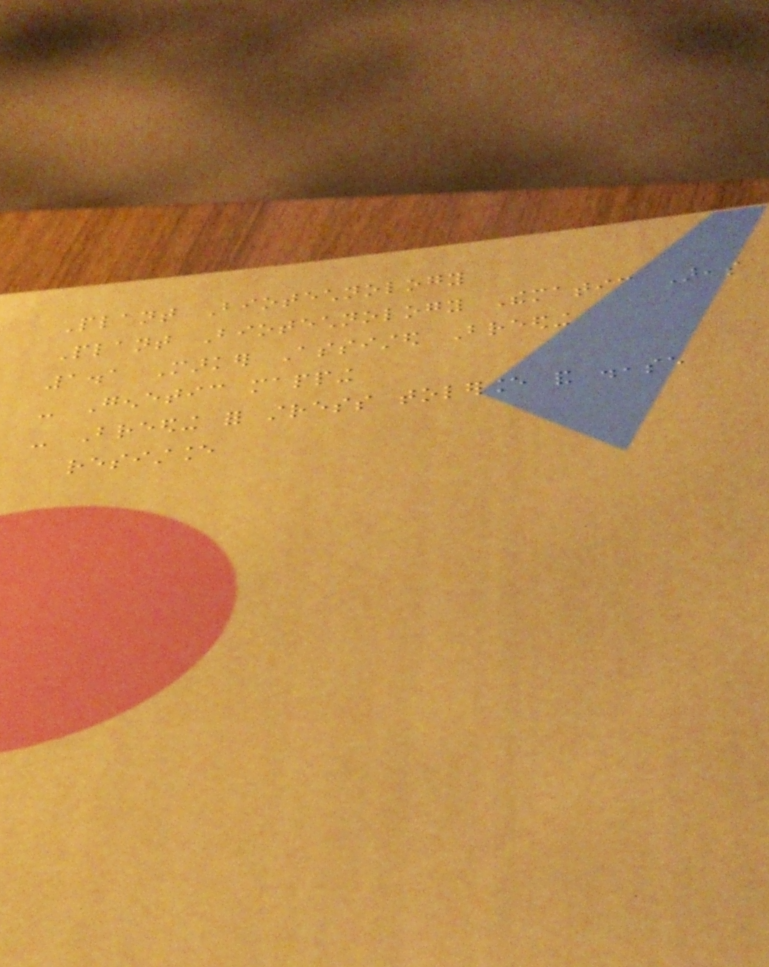Plant Biotechnology
Plant Biotechnology Thematic Areas
1.1 Marker Assisted Breeding
- Genetic mapping
- Breeding for stress tolerance and disease
resistance
